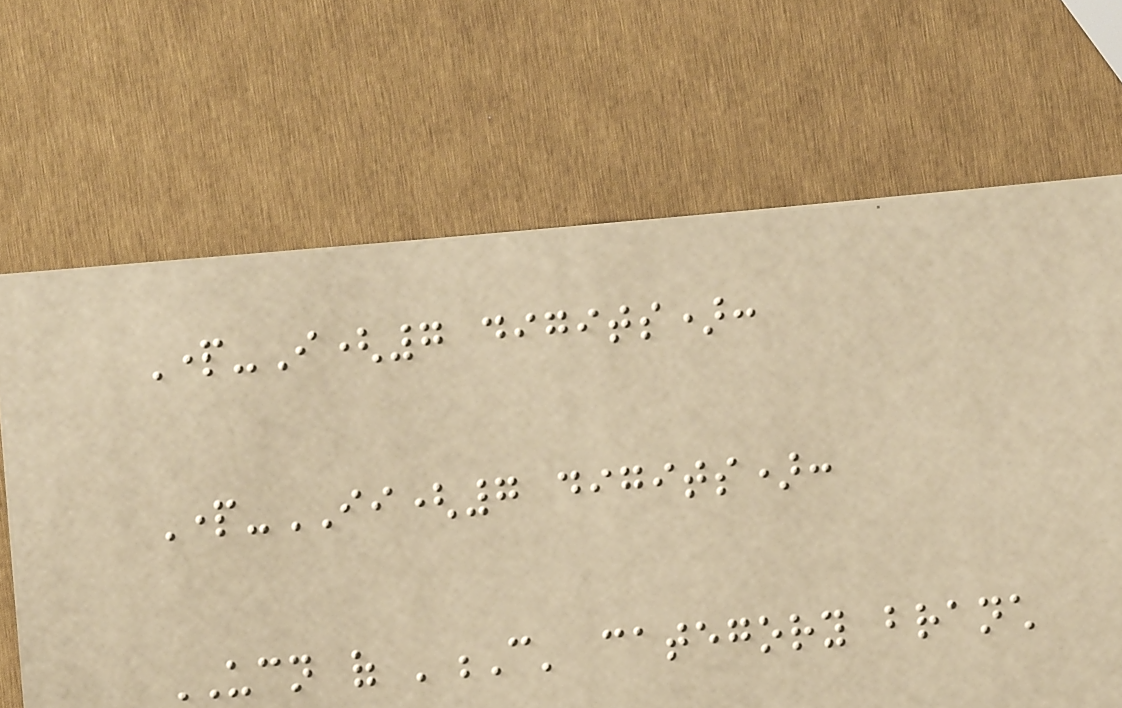Part-I(7 digits):
Part-II(7 digits):
UCN of 'C' category branch
